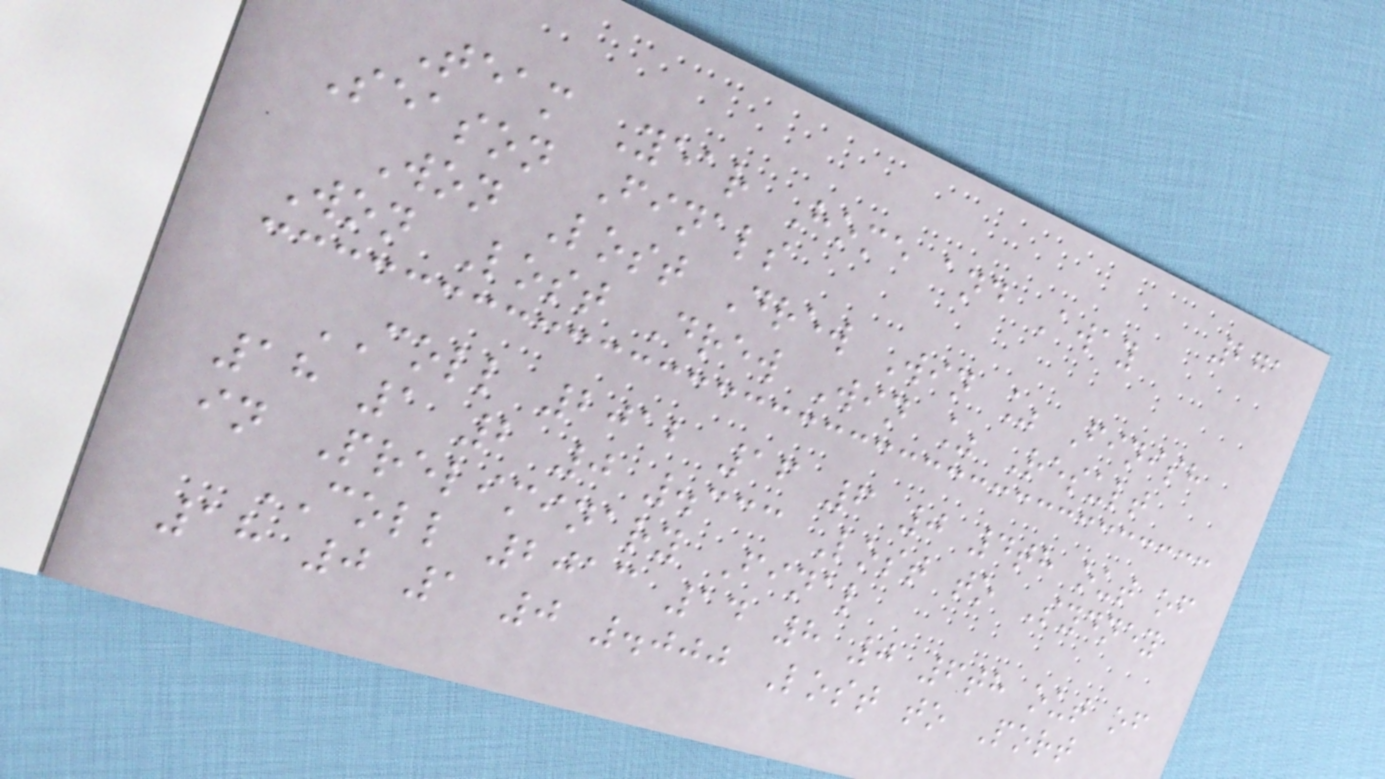271
Team Year Home and Away
Season Finals
Won Lost Drew Win % Finish
Won Lost Drew Win % Result
COLL 2012 16 6 0 4th out of
18 1 2 0 .333 Lost to Sydney
in Preliminary Final
COLL 2013 14 8 0 6th out of
18 0 1 0 .000 Lost to Port
